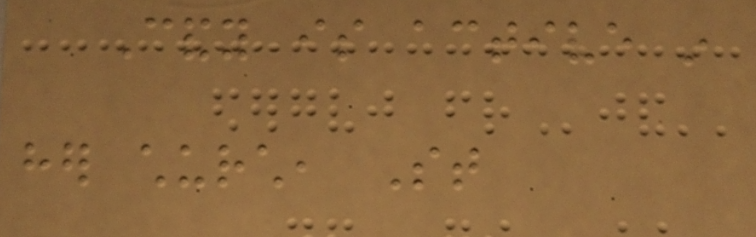Candy is active in
her church, St
